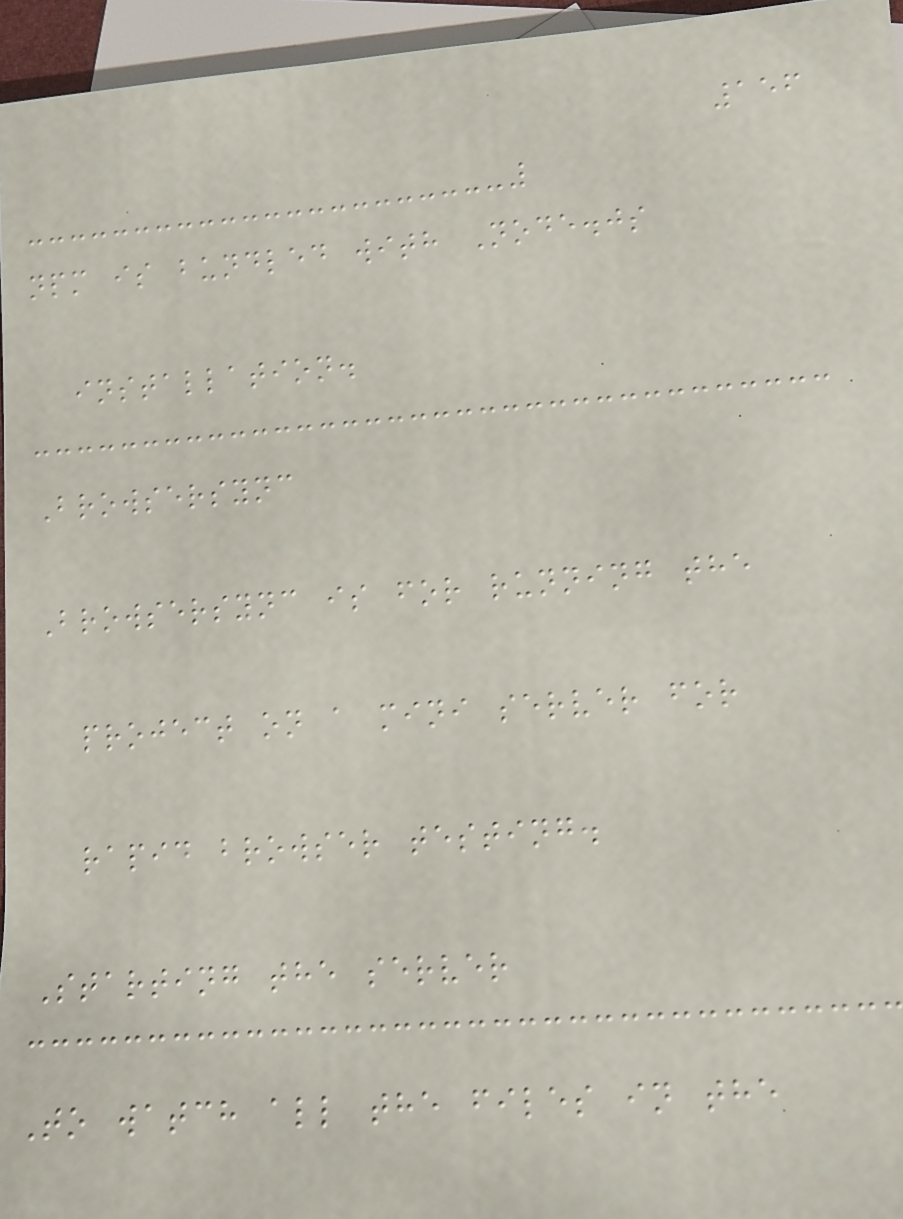156
npm is bundled with Node.js
installation.
Browsersync
Browsersync is for running the
project on a mini server for
rapid browser testing.
Starting the server
To watch all the files in the
